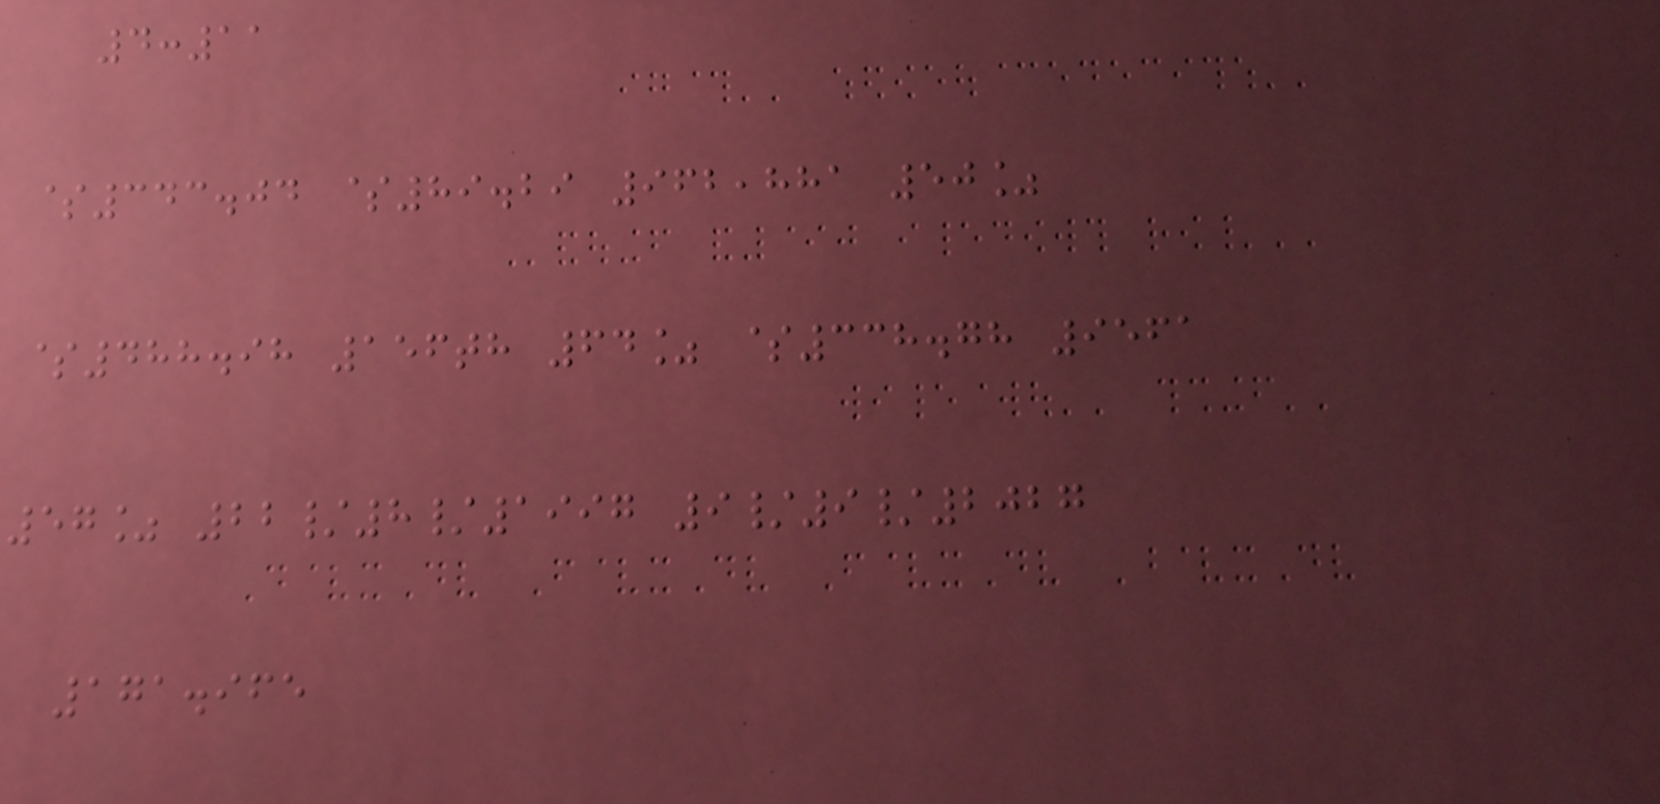4:11
$343.04 $89.29 962,881 50%
$488.98 156th 64% $338.78 9561
57% 22/8/1997 9/9/2027
171.965
